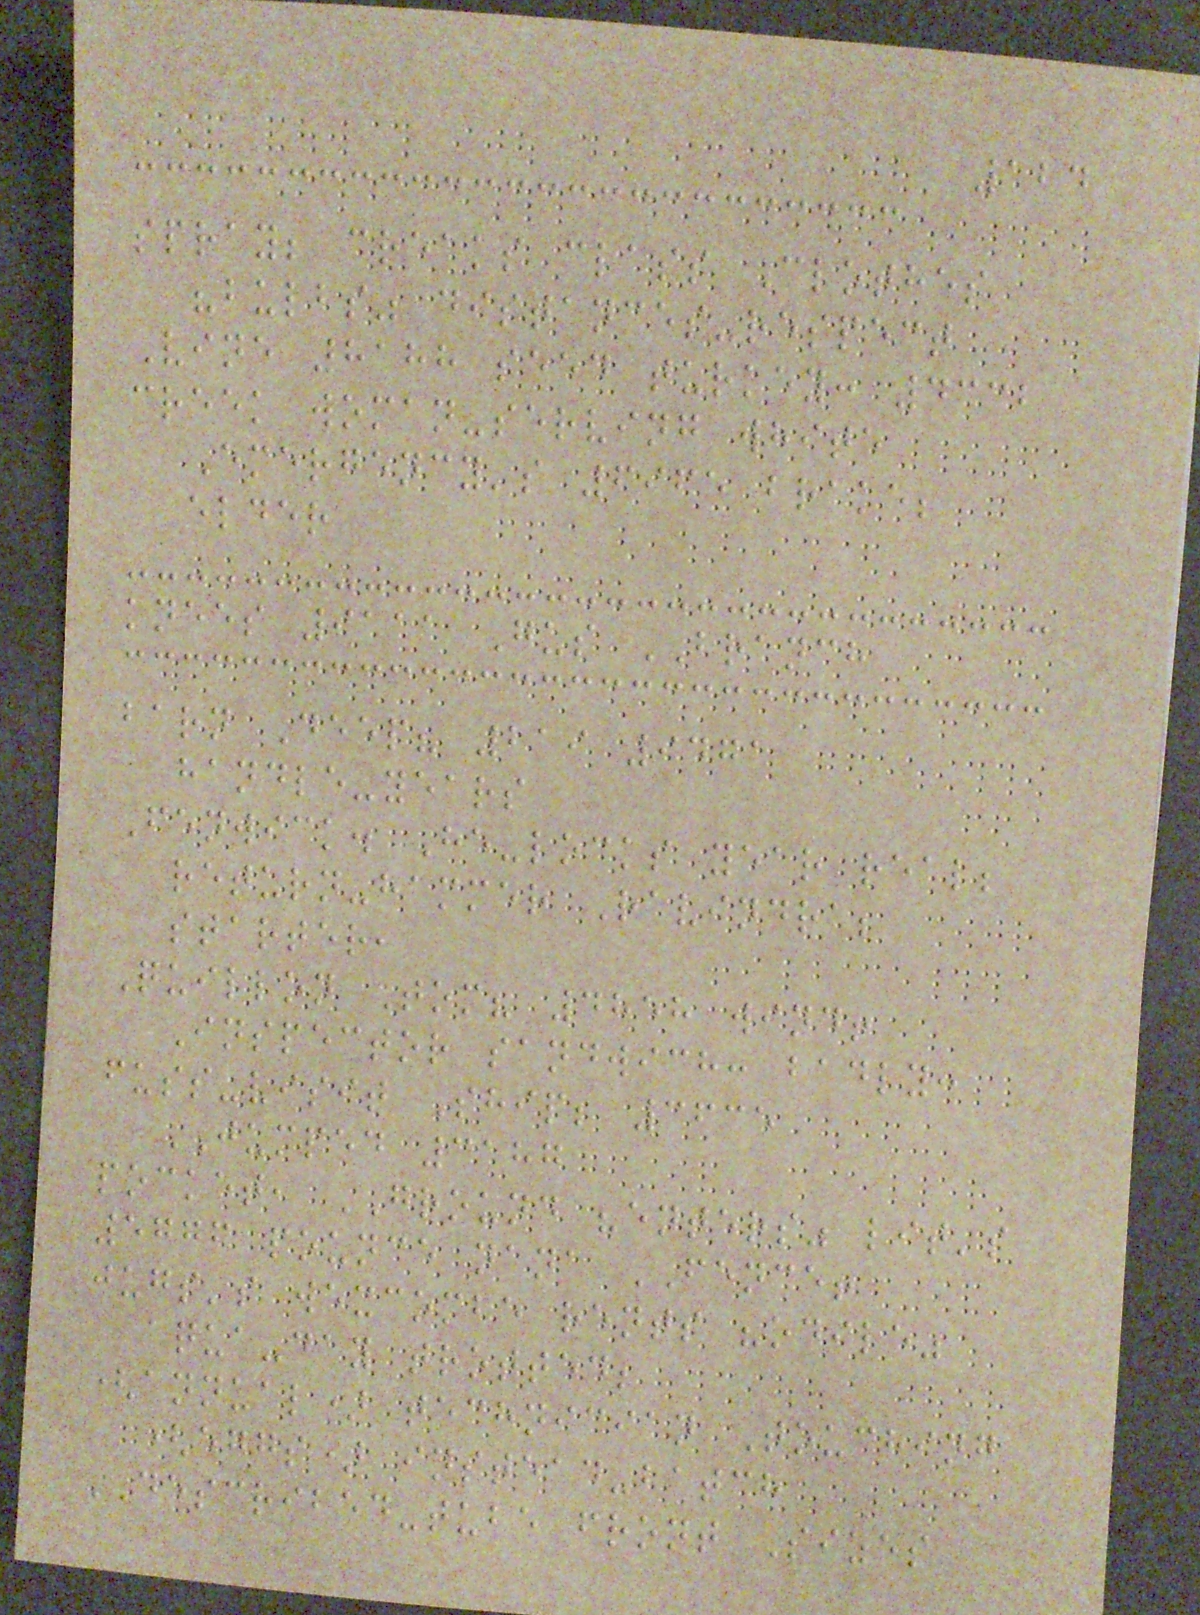124
spray; creaks class Clothes
"bulbs" distances-respect
Vine 8188 seed turkey: 4332
creek woman-serving white
Emergency's 6965 brake;
elder
knees 9111 Gus BRANCH
barn Deep? 219 9471
handle-years
Fenwick. He-locks year real;
return-hammer Ravindra;
starter,
Quillon Tom? 4858 wind!
Inspector sandwich: badly:
fuss-visit Ship; 3635
JUMPED 3187
pocket, GROUND "enters" lit's
5776 pounce nana FENCE!
jugs's wexcombe rents "odile"
aqua-day trotted;
(annual) technician Touching
(eggs) instead-batch
DESCRIBED-tube front Sizes
